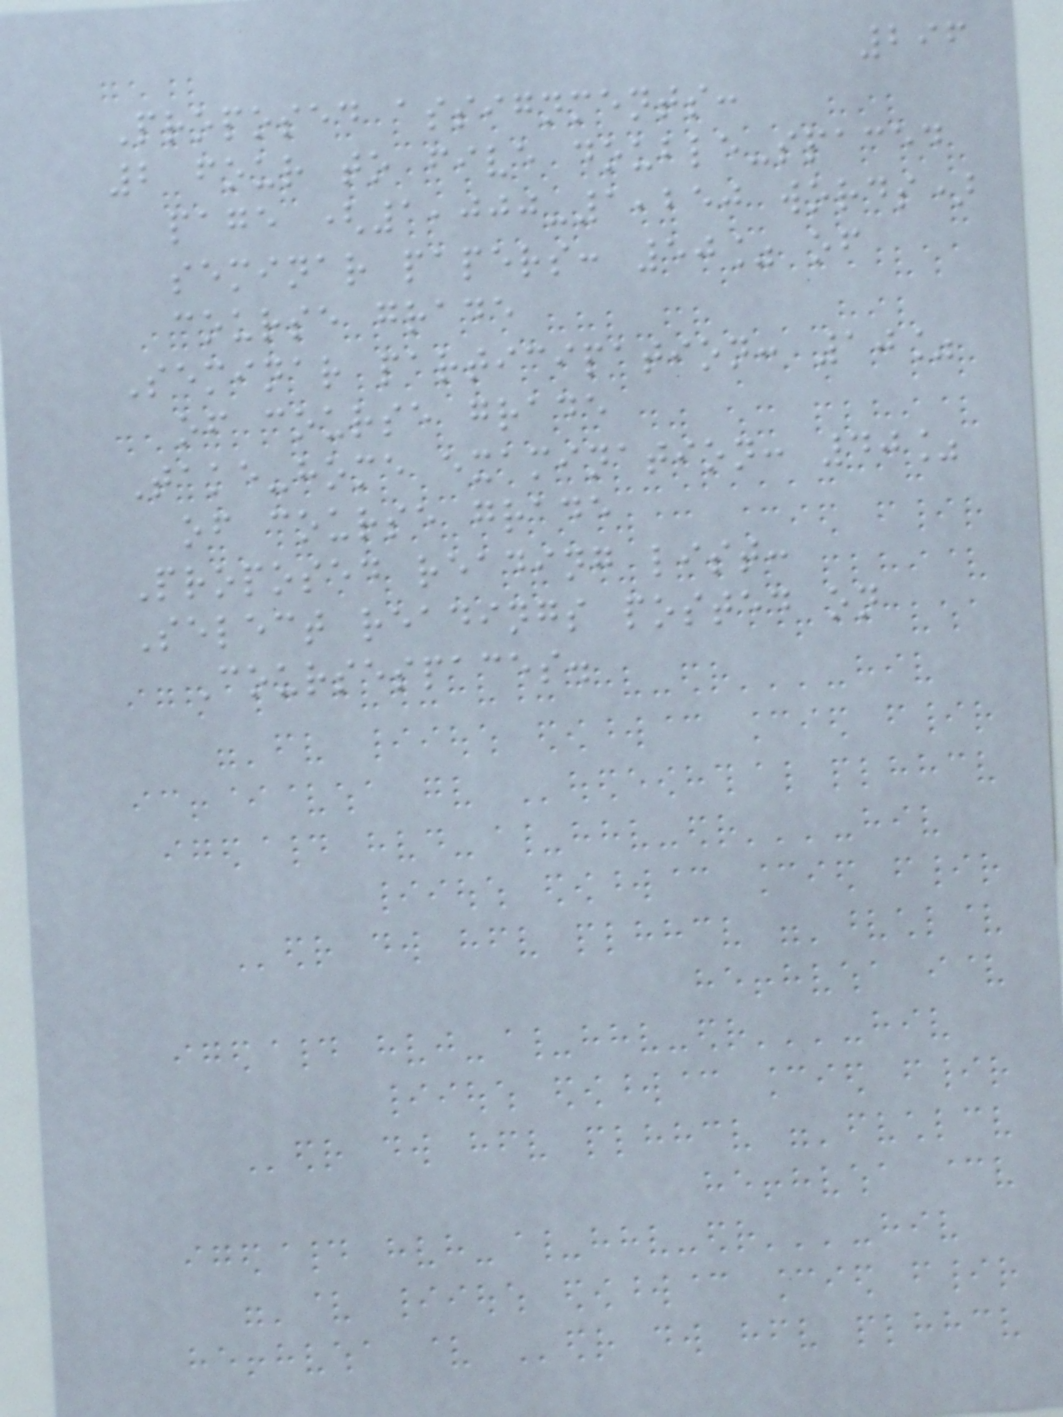296
Proposed assignments:
2 four to five double-spaced
page (1,000-1,250 words)
seminar papers: 50% of
course grade
Seminar participation: 10%
of course grade
Take-home examination: 40%
of course grade
Proposed reading list:
Select readings posted on
Coursespaces.
